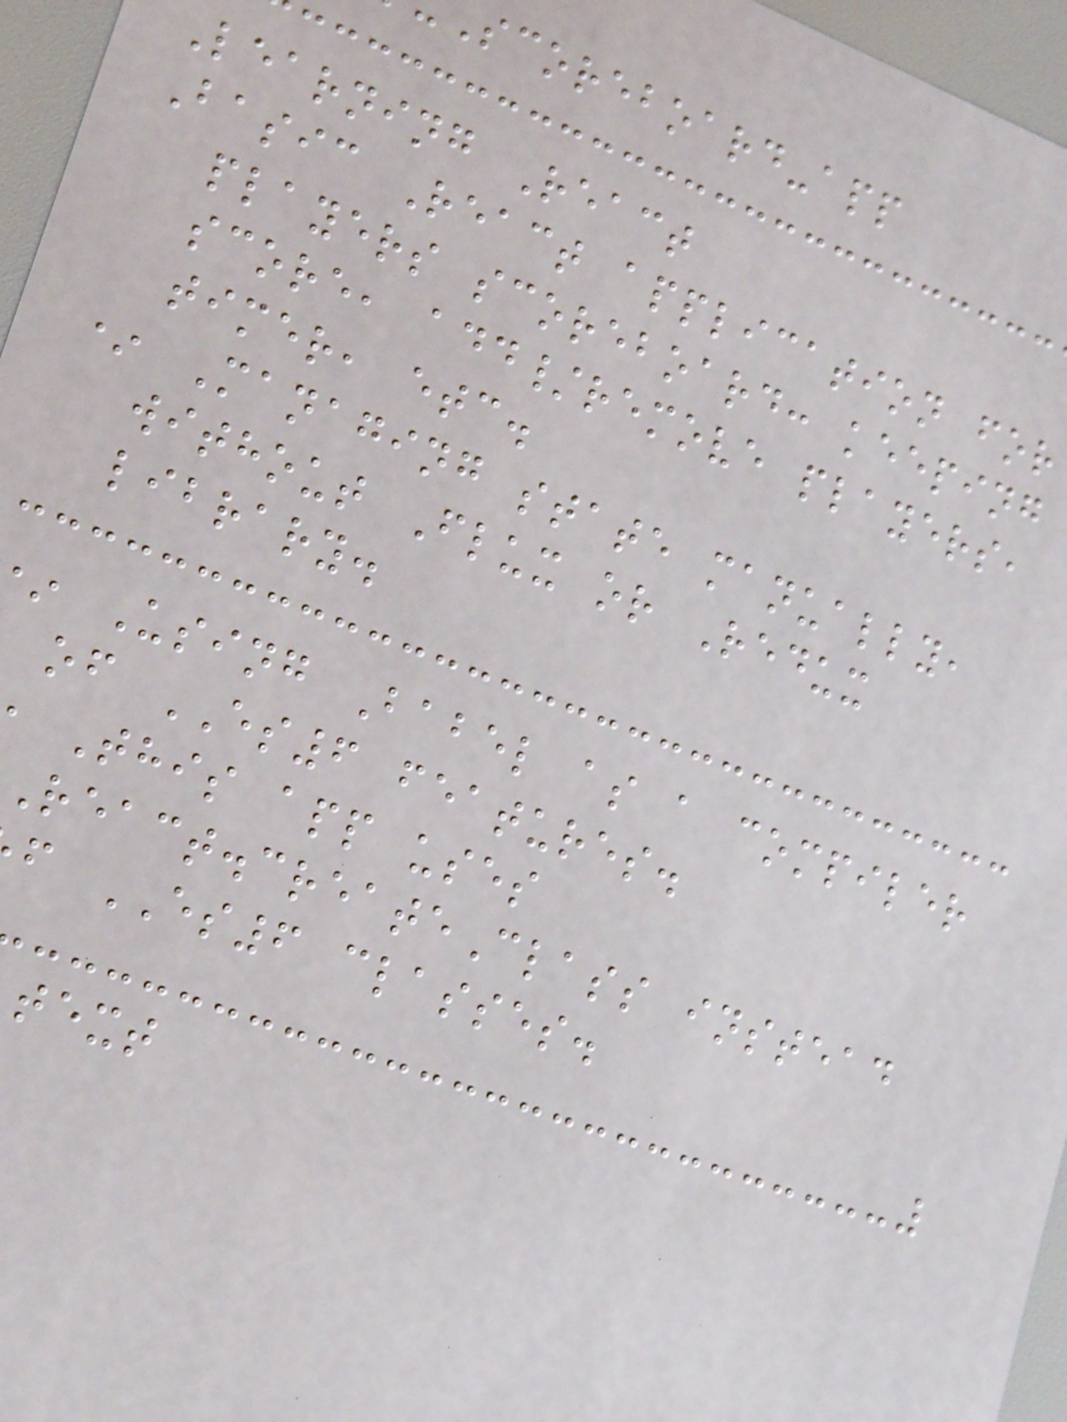scoreboard-app
Learning React
Basic React application for
players scoreboard: keeping
score, add/remove players,
timer, etc.
* Managing state manually,
without Flux or Redux
library.
Using Babel as a compiler
of ES6 features.
This app uses
React.createClass instead
f ES6 classes.
text
